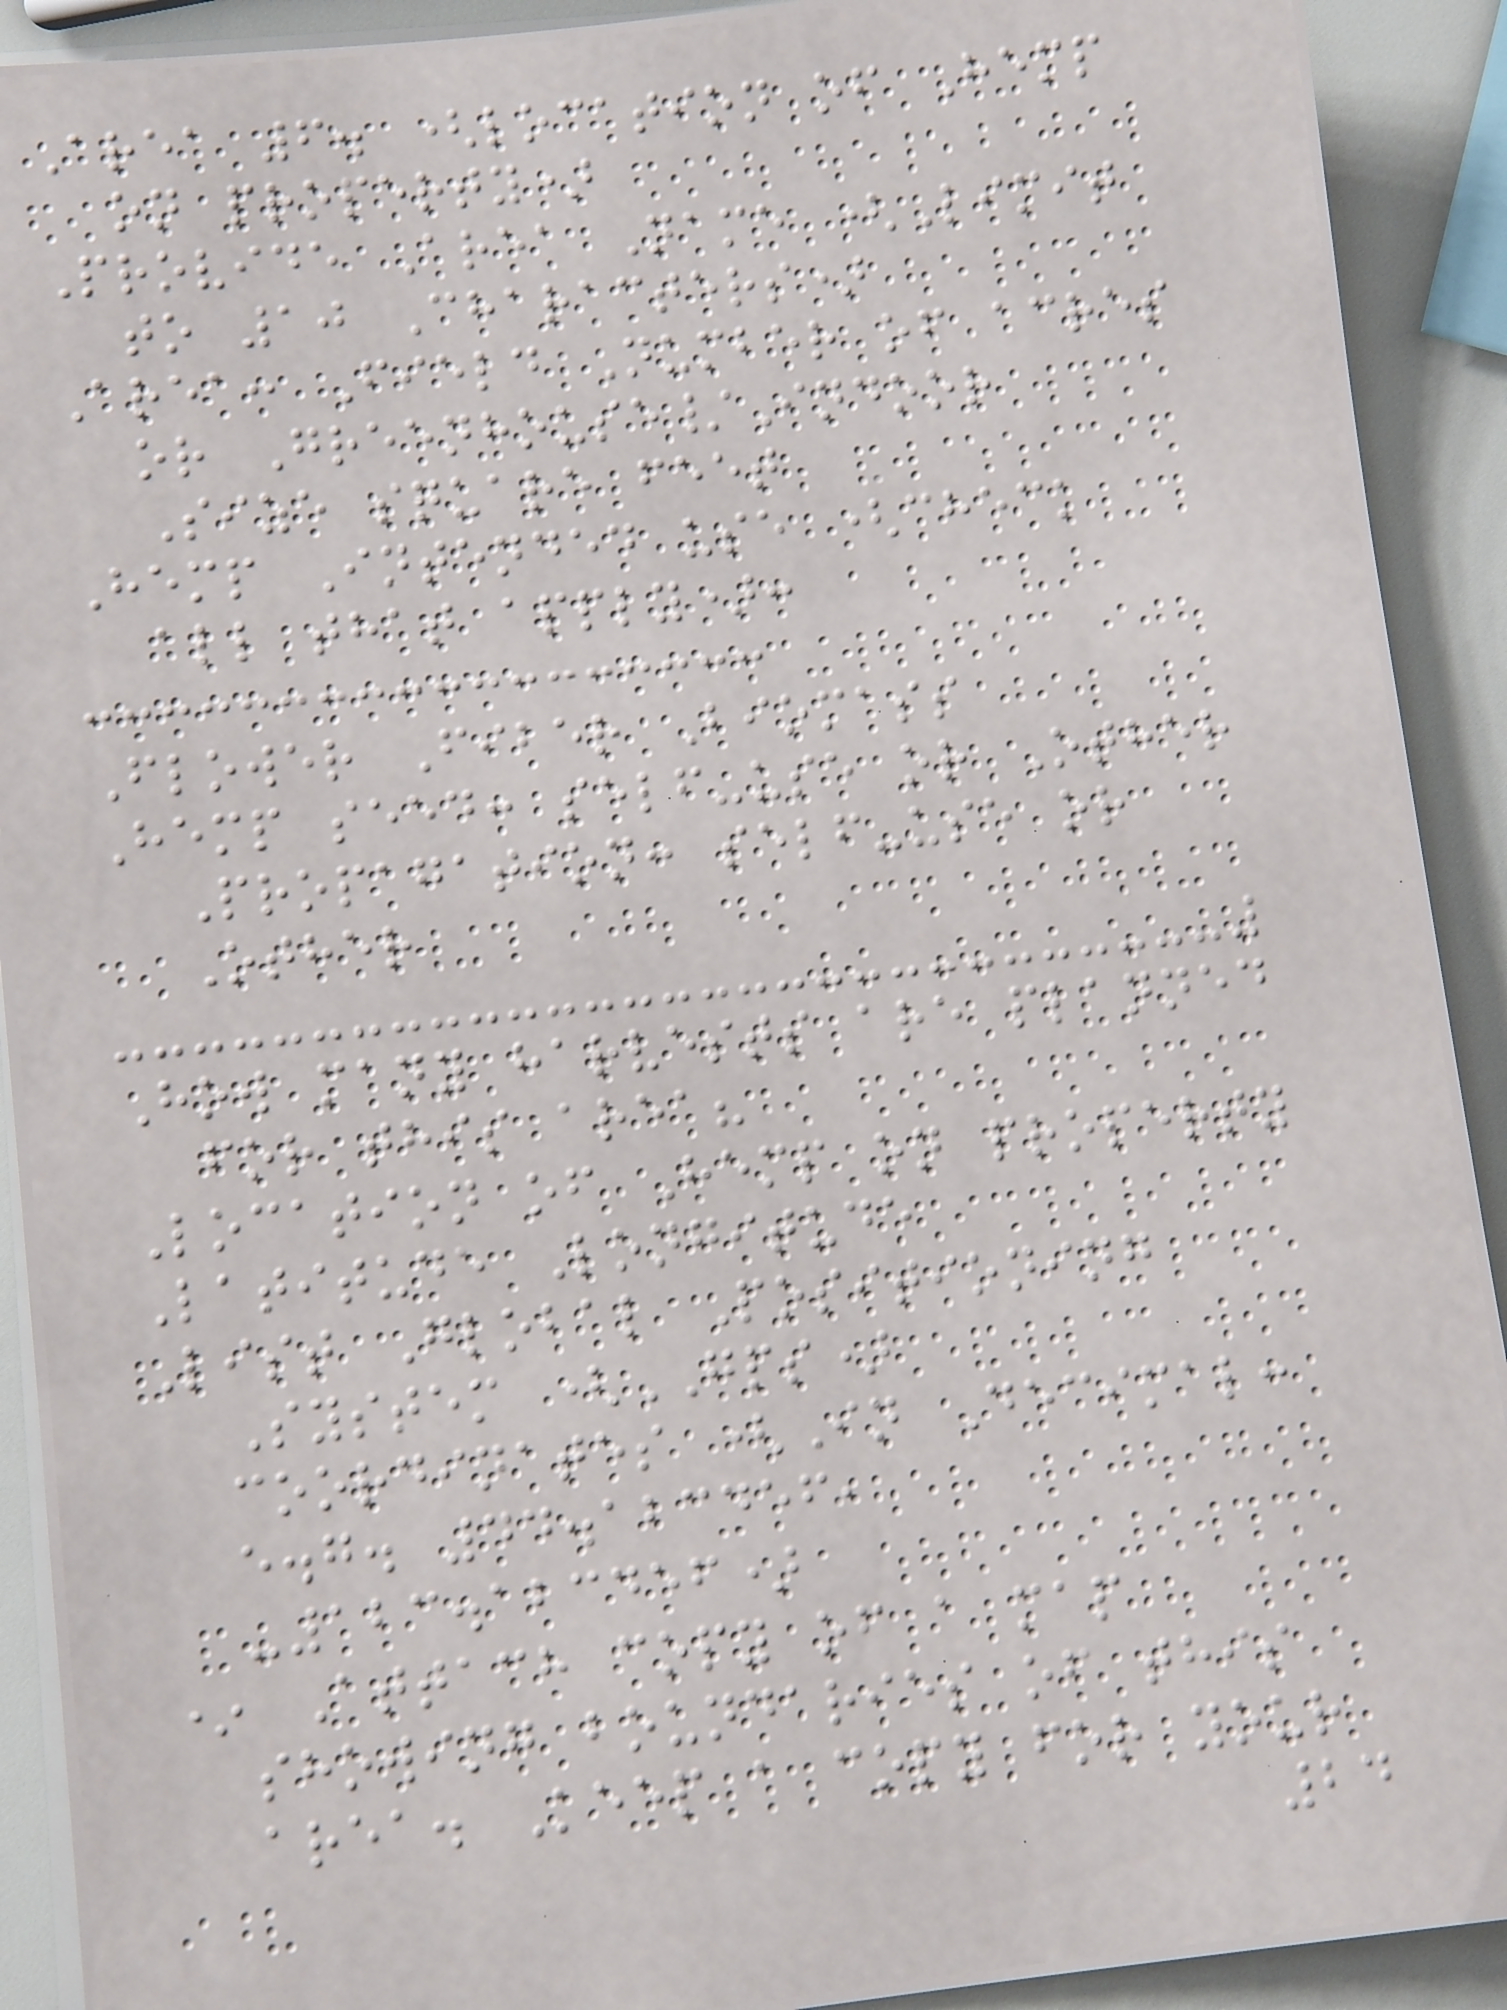Area 6. (location of Hemp
on property)
Provide Area Name (Limit
to 10 Characters)
Area: Field Number of acres
or Greenhouse/Indoor
Size square feet
Hemp Intended use (check
all that apply):
Flower Fiber Biomass
Hemp seed: self-use or Other
Propagation: self-use or
Other
How many harvests are planned
for this area?
Location of Hemp on property
Latitude Longitude
List Global Positioning
System (GPS)
coordinates (In Decimal:
e.g. 44.123456,
-123.123456)
* Attach copy of a map
showing boundaries of this
area. Keep a copy for your
24
